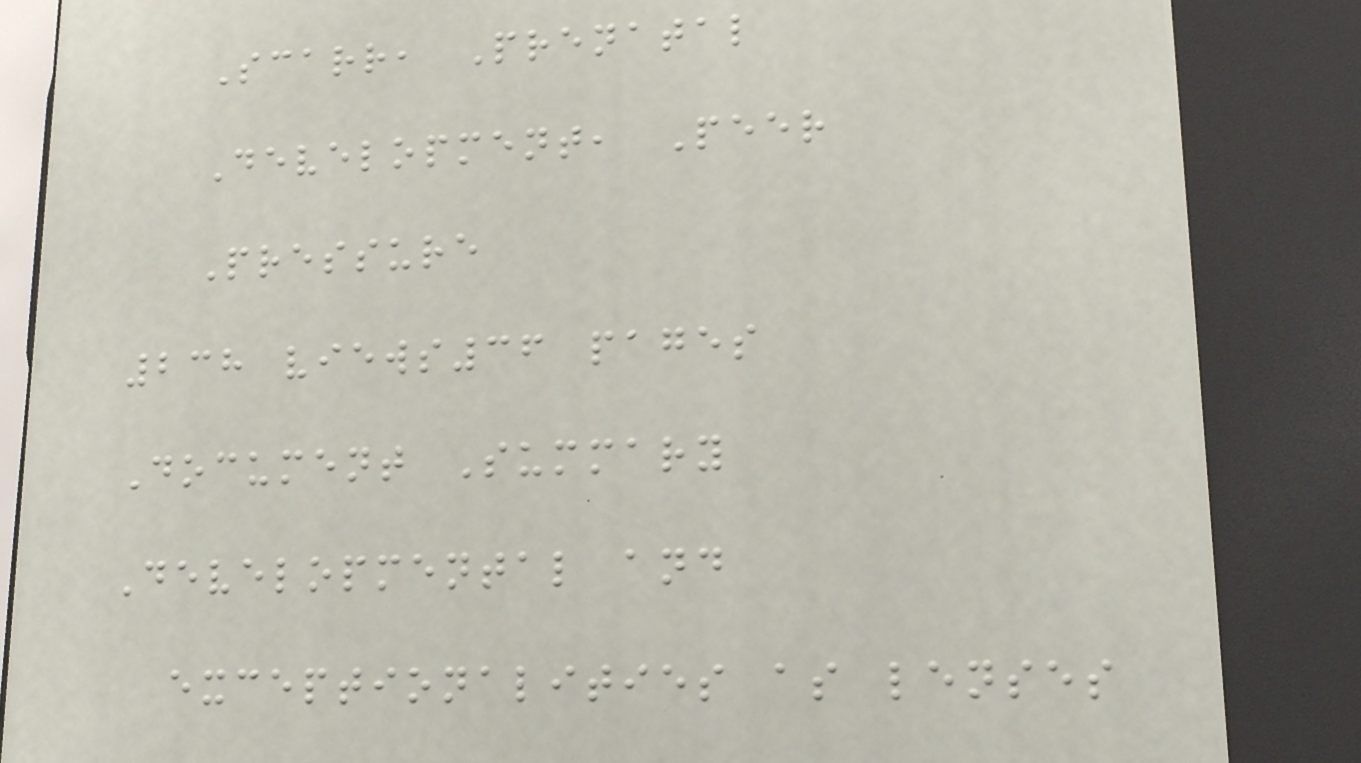Scarr, Prenatal
Development, Peer
Pressure
238 views36 pages
Document Summary
Developmental and
exceptionalities as lenses
